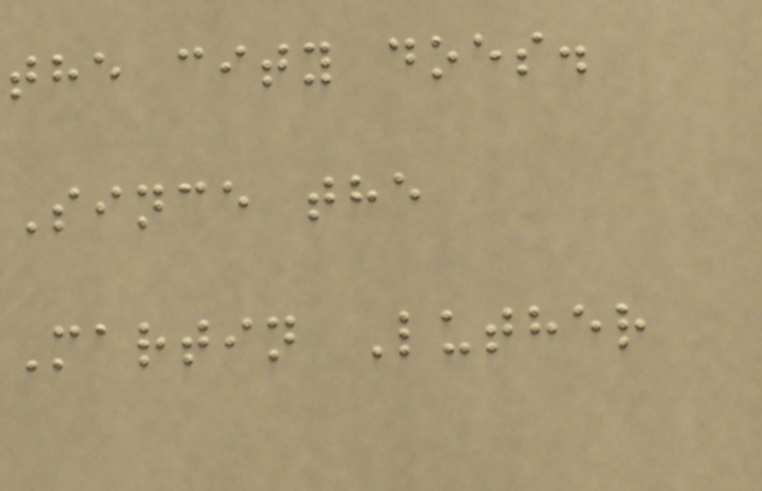the city does.
Since the
Martin Luther
